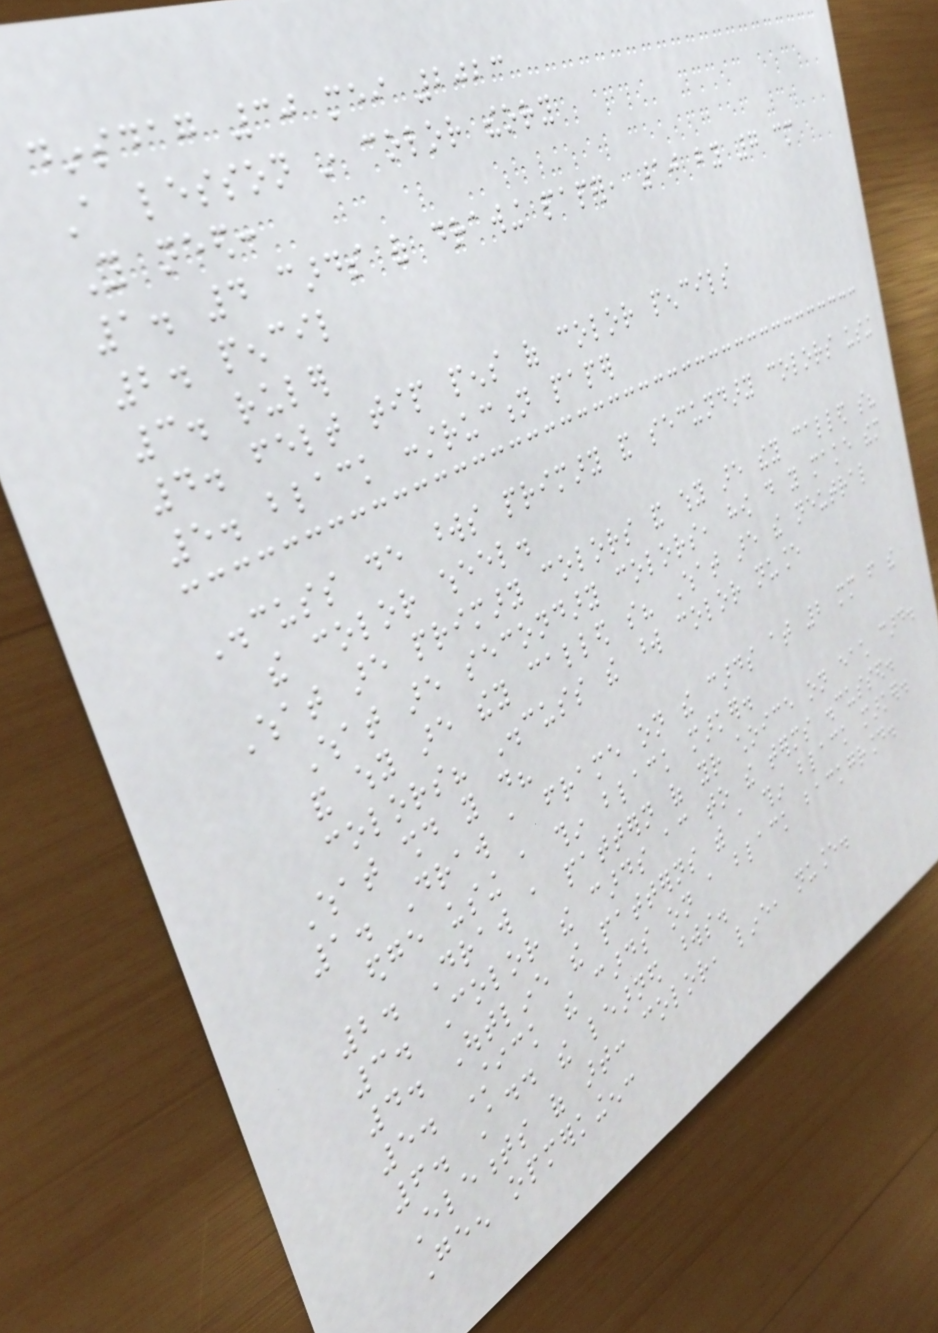dinsdag 30 mei 2023
A lesson in color theory
You need:
1. 4 cards of drawing paper, 10 by 7 cm
2. pencil
3. ruler
4. felt tip pens of color pencils
5. black construction paper
Discuss de words primary and secundary colors using
the color wheel.
What are primary colors and why are they called so?
What are secondary colors, how do you make them
and why are they called so? What are the neutral
colors? Discuss the word color nuance
What should you do?
1. Draw a frame on the cards at 2 mm from the
edge using a thin black marker.
2. Draw a pattern of your choice on each card.
3. Color the cards according to the terms discussed.
4. Outline the patterns with a thin black marker.
5. Stick the cards on a black background.
6. Add the learned words.
Elements of art: color, line, nuance.
Geen opmerkingen:
